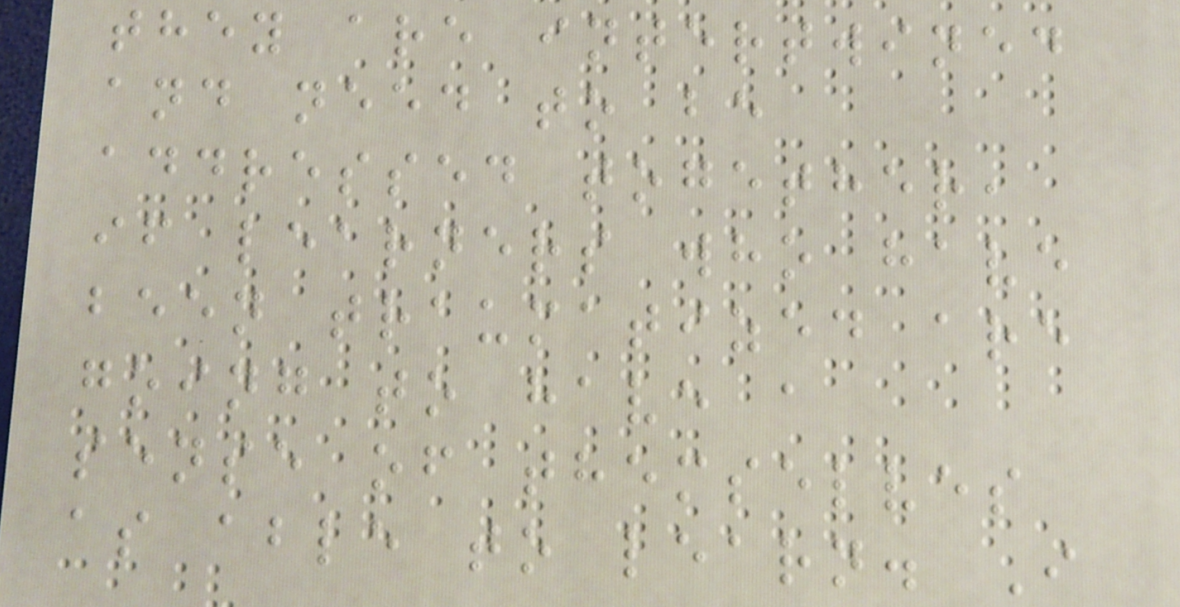they are intertwined
and need to be
addressed together,
if learners who have
been traumatized are
going to have a
sense of themselves
as able to learn. I
